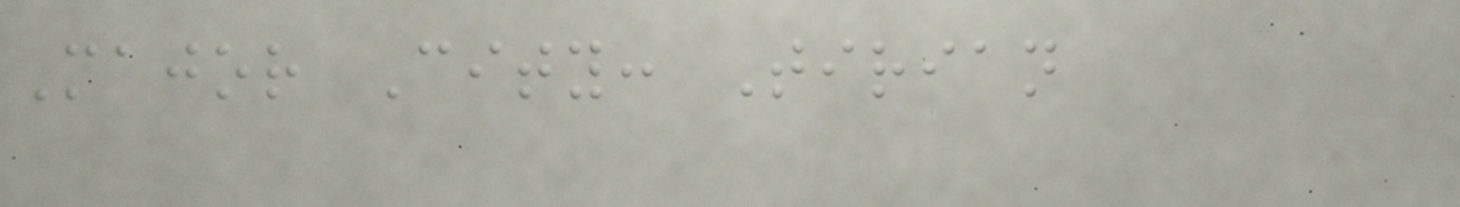Major City: Tirian
